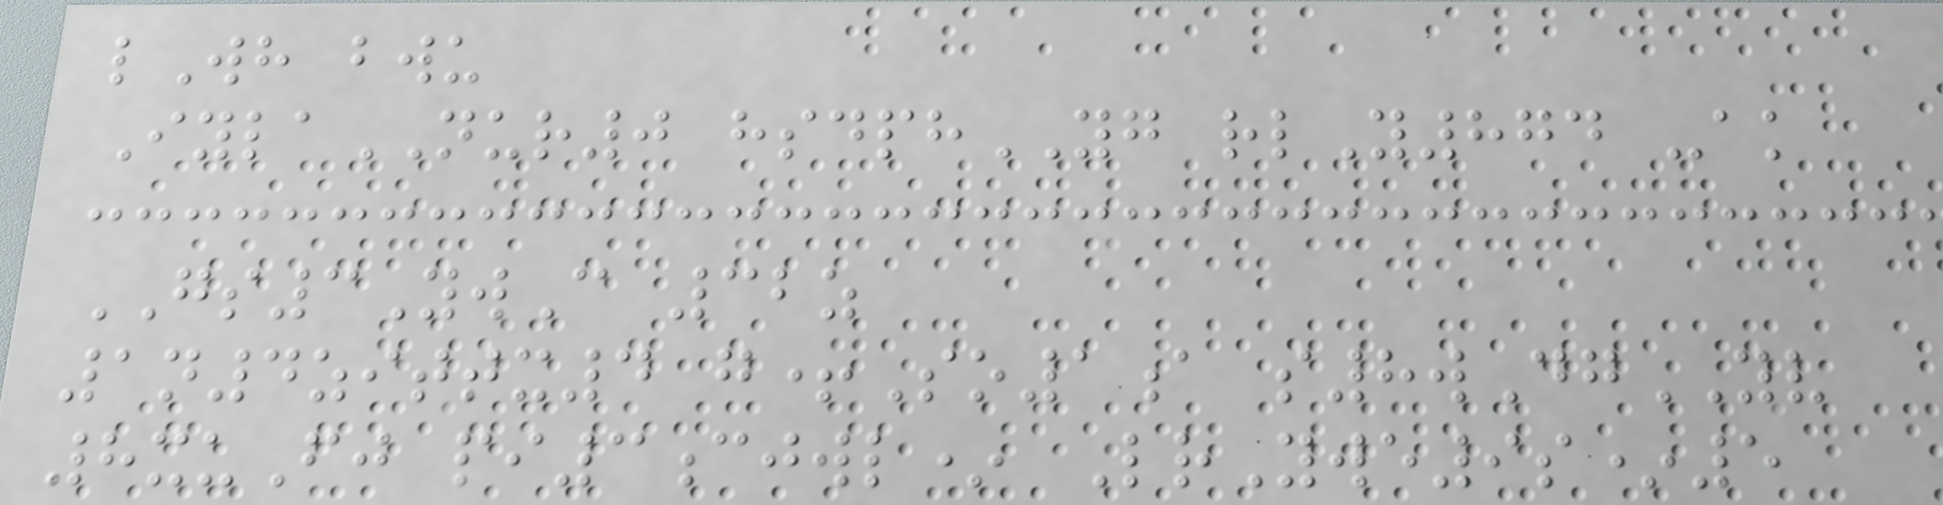lWh bwu
IylaNUR0 hsdphYG rlY874 -ak
GS3YwC 32z
1n4zittx4 g+So1a s8wDgYV
8xuFj pi3cjwl* LrYwe9s*5
